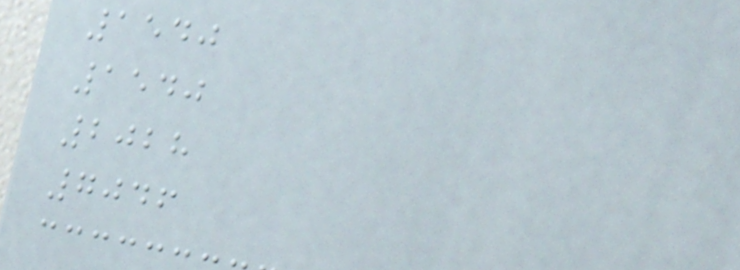1540
1540
2028
7046
